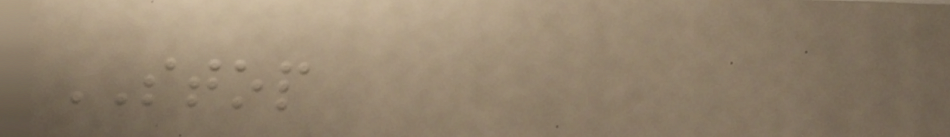STOP
